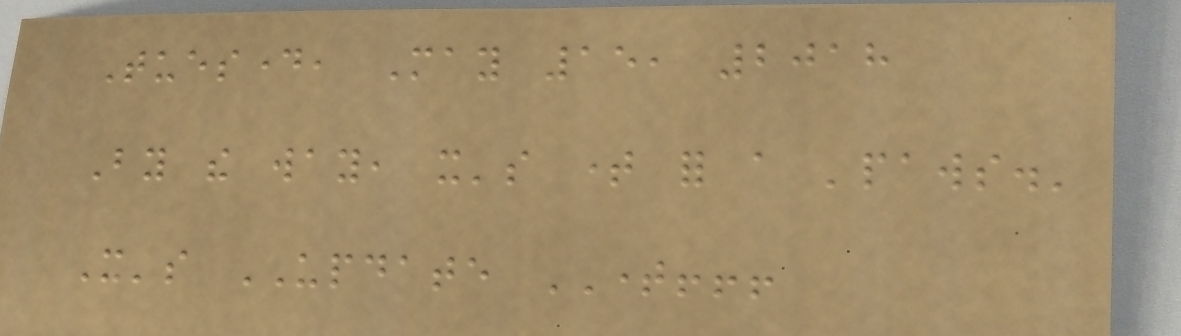Tuesday, May 15, 2018
By the way, it's time for a 'paws.'
It's UPDATE TIME!!!
